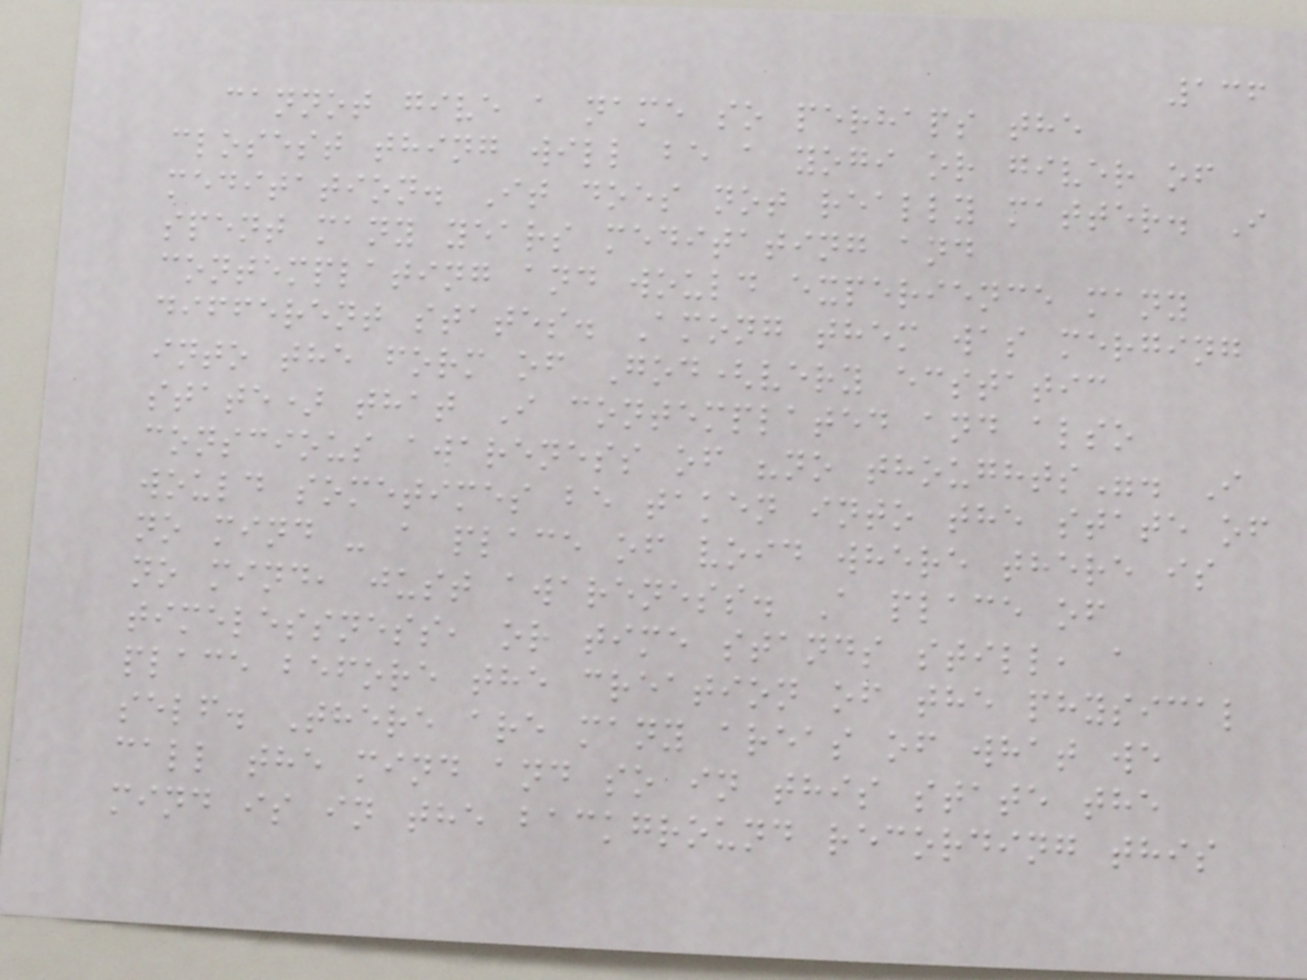136
cannot give a name so perhaps the
closest thing will be a yogi or giver of
meditation. It does not really matter. I
spent many years meditating and
contemplating and would experience many
different states. Among them was merging
into the form of God(very ecstatic
state) that I contemplated and also
conscious awareness of "no thoughts". I
would sometimes be taken into the state of
no mind - a place of void where there is
no mind, just awareness. A place of
timelessness, or time stands still, a
place before the creation of the physical
self. There are many areas of what we
call the mind and so in this state the
mind is in the background recording this
